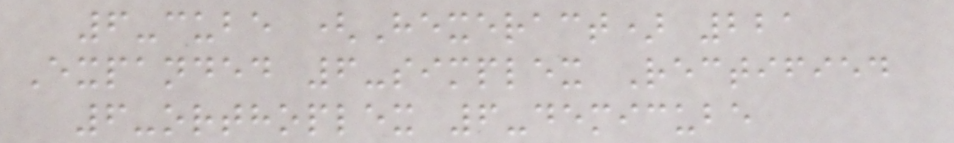6-cube (Hexeract) 221
Expanded 6-simplex Rectified
6-orthoplex 6-demicube
